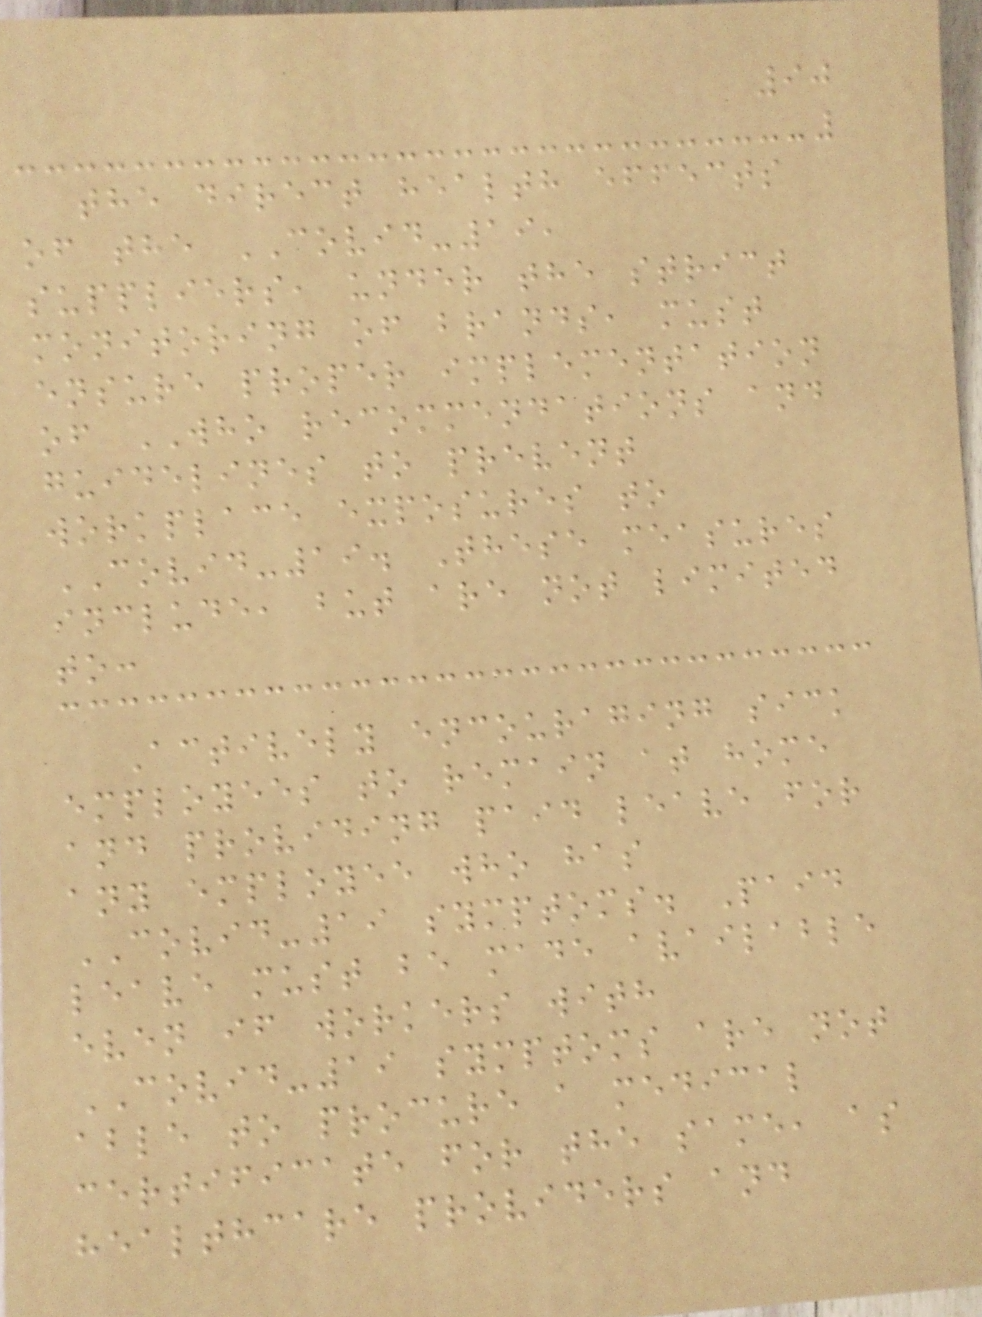90
the direct health effects
of the COVID-19,
suppliers, under the strict
monitoring of brands, must
ensure proper implementation
of WHO recommendations and
guidelines to prevent
workplace exposures to
COVID-19. These measures
include, but are not limited
to:
Actively encouraging sick
employees to remain at home
and providing paid leave for
any employee who has
COVID-19 symptoms. Paid
leave must be made available
even if workers with
COVID-19 symptoms are not
able to procure a medical
certificate for the same, as
healthcare providers and
